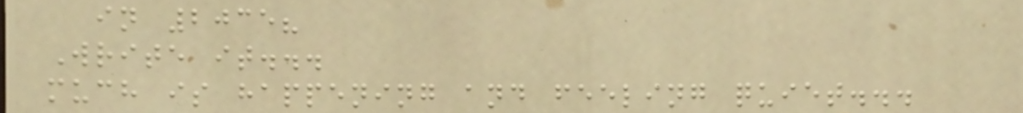in 2035?
Write it...
much is happening and feeling quiet...
